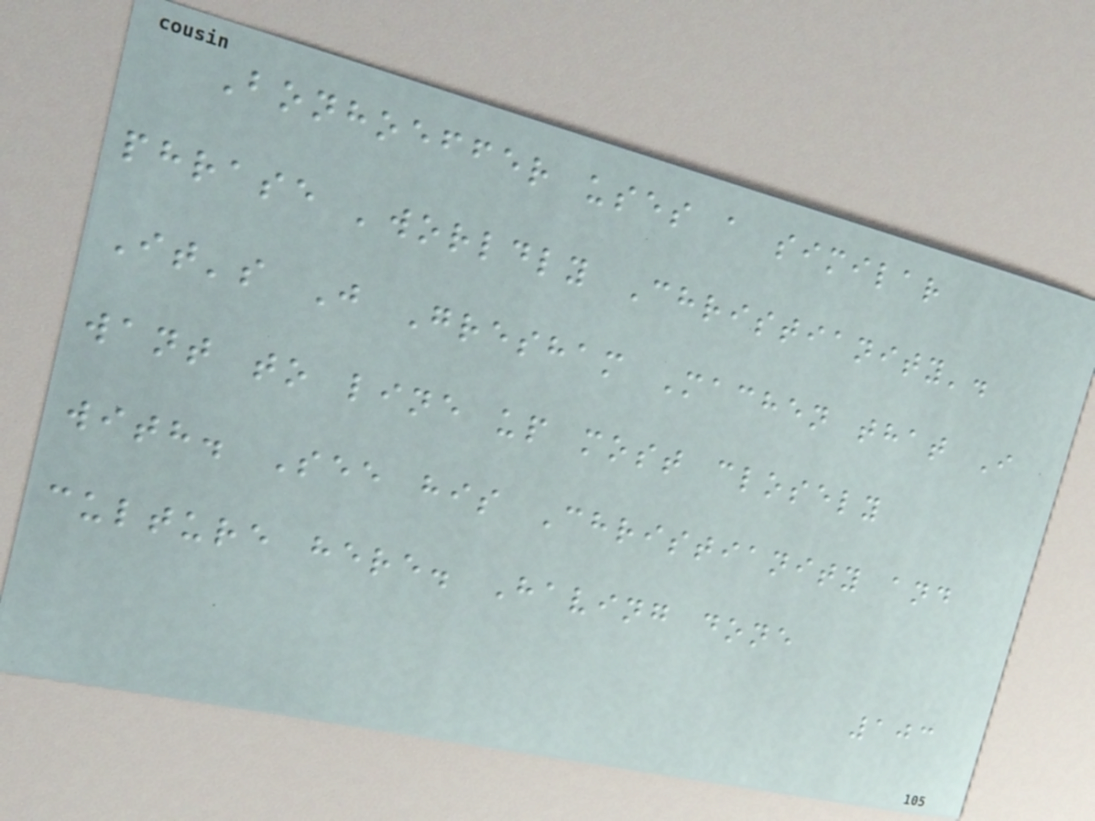Bonhoeffer uses a similar
phrase 'worldly Christianity'.
It's J Gresham Machen that I
want to line up most closely
with. See his Christianity and
culture here. Having done
103
